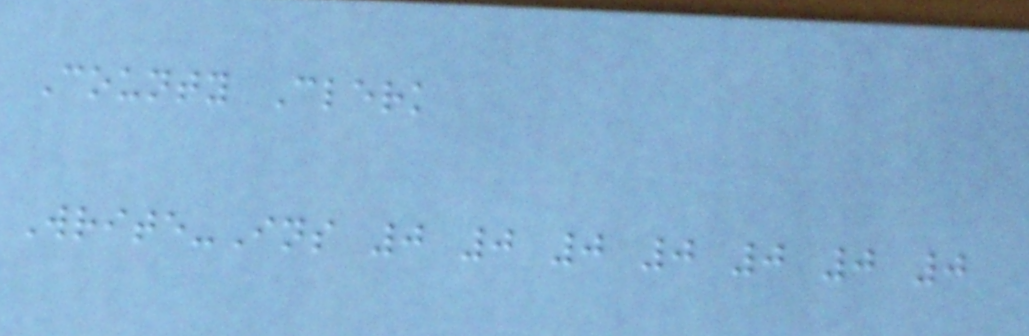County Clerk
Write-Ins 0 0 0 0 0 0 0
